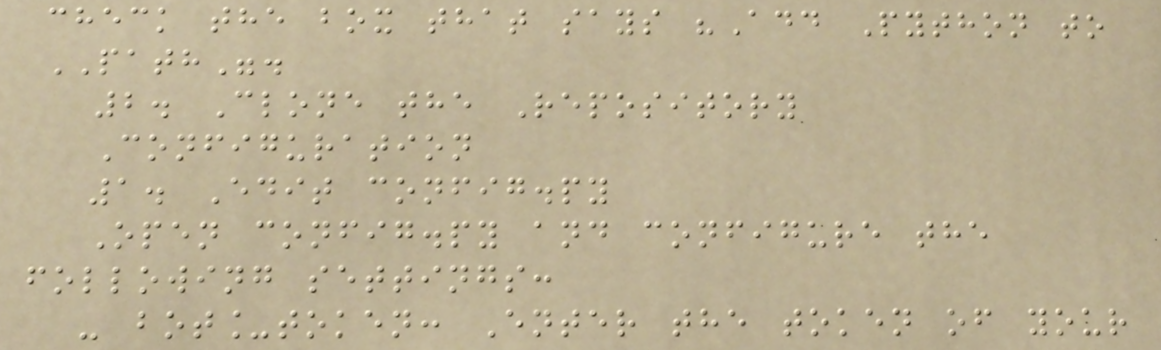check the box that says "Add Python to
PATH".
2. Clone the Repository
Configuration
1. Edit config.py
Open config.py and configure the
following settings:
- bot_token: Enter the token of your
